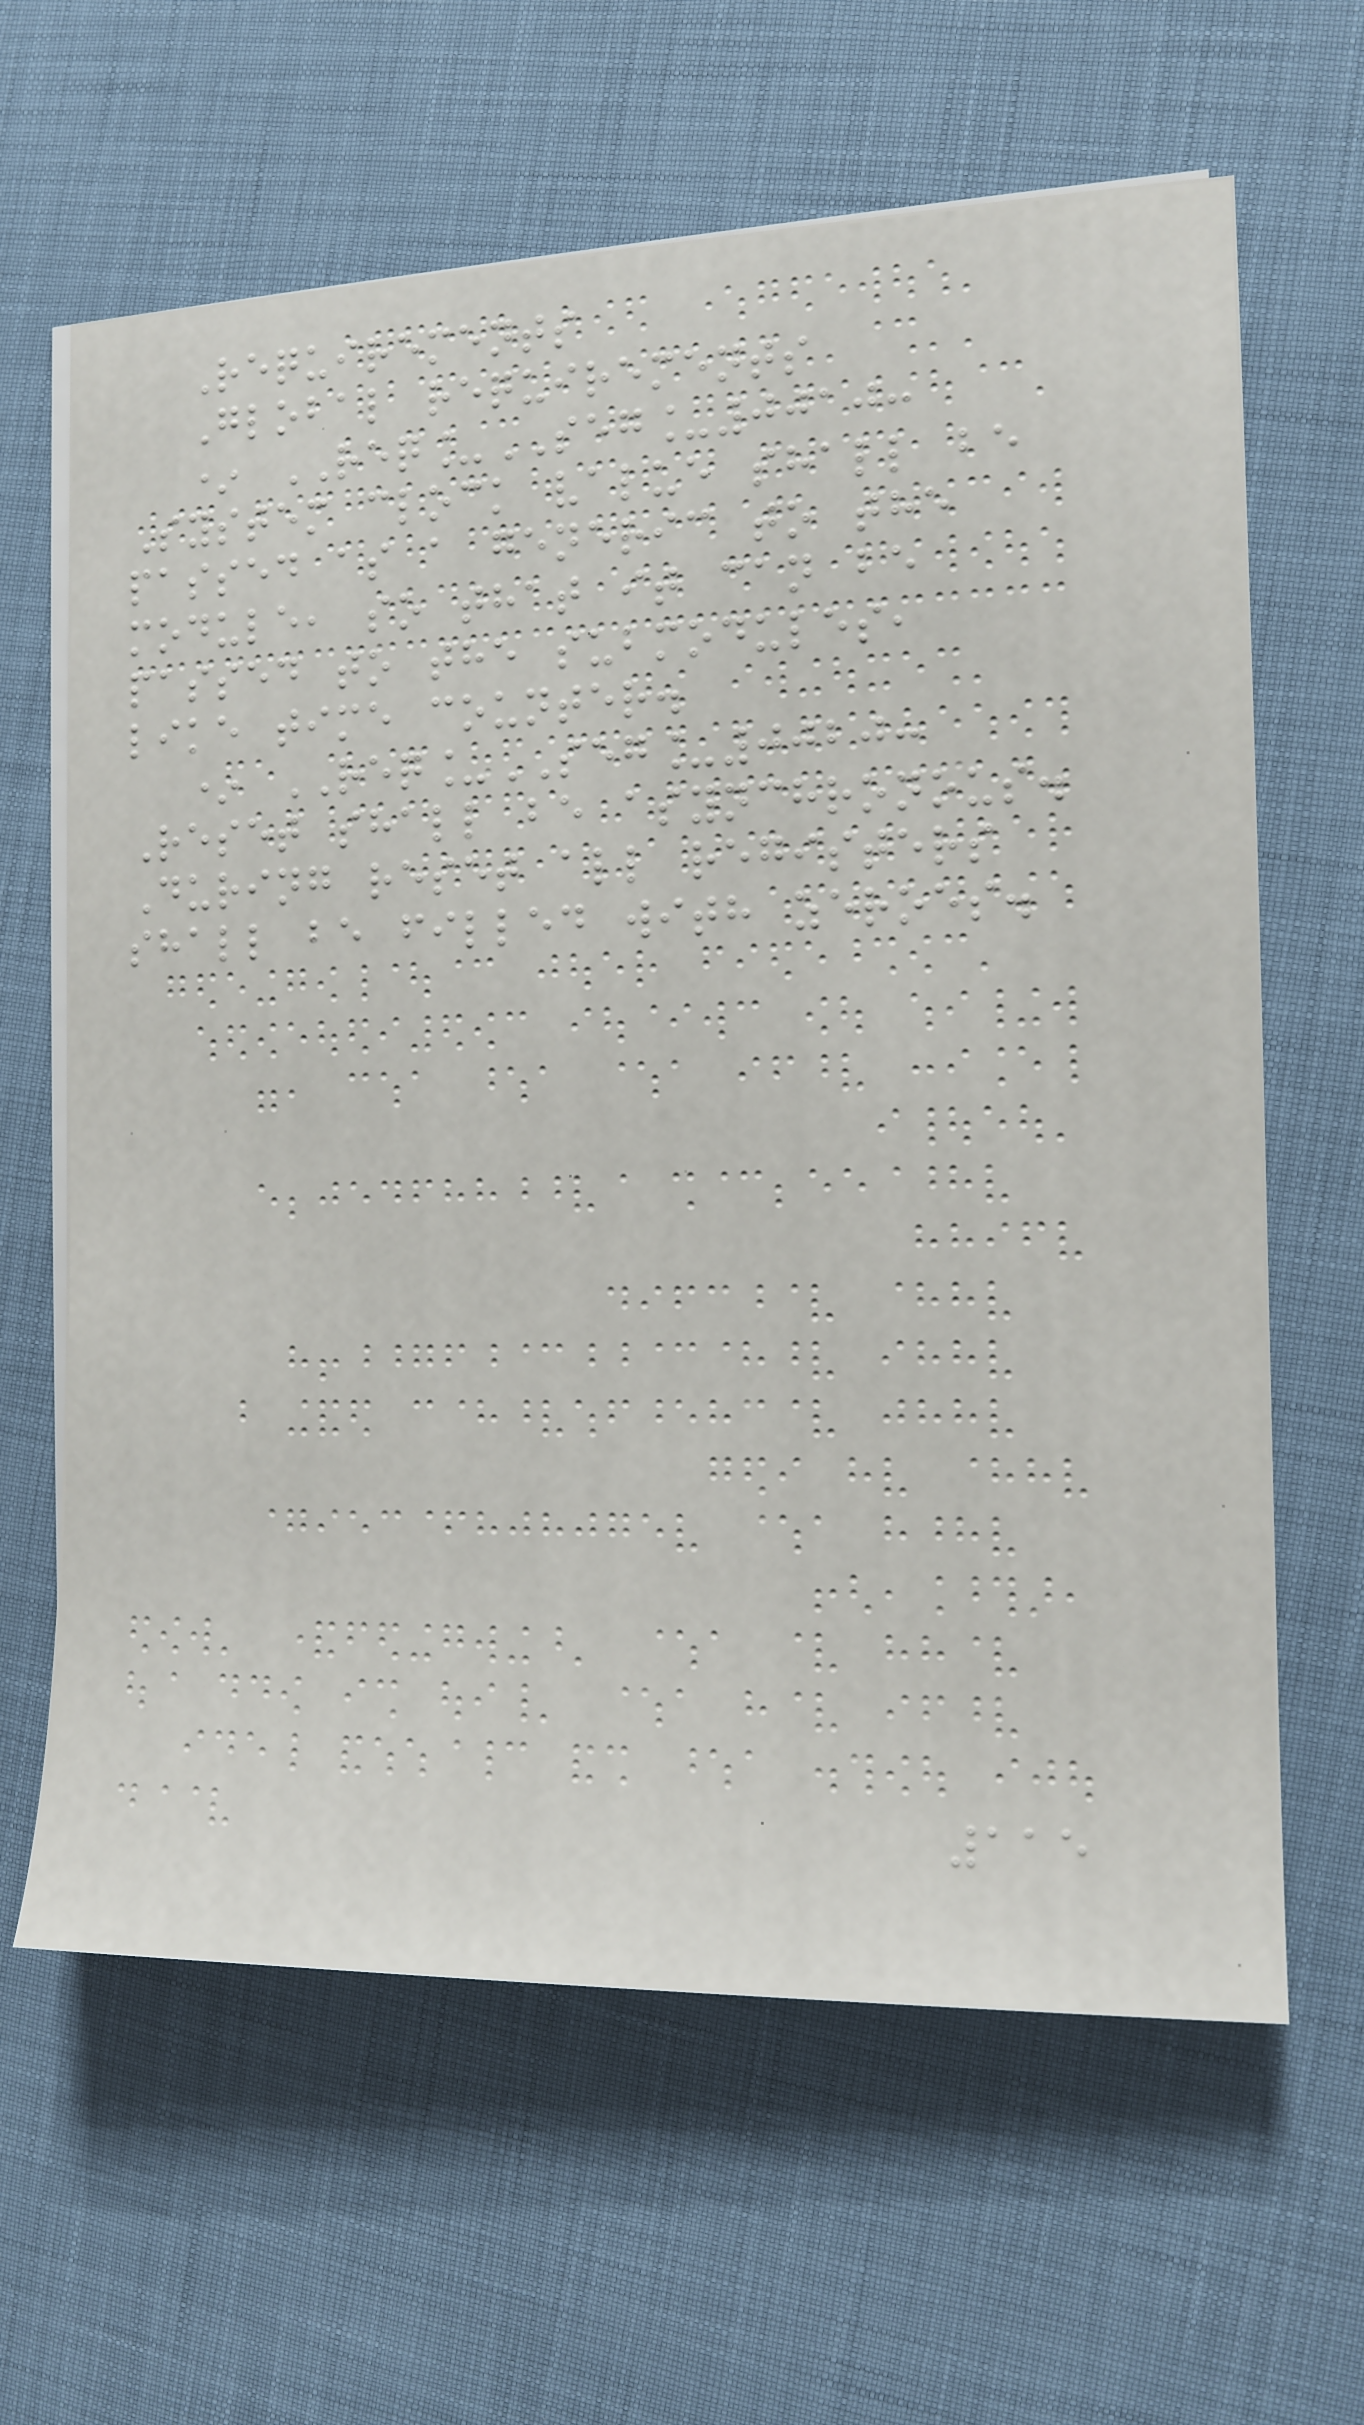Requirements
Global requirements
* REQ_SEG_0010:
System clock value shall be
passed as a generic to the
module, so that it can be
passed to the submodules,
like time counter.
* REQ_SEG_0020:
Reset shall be asynchronous.
During reset all registers
shall be filled with zeroes.
115
